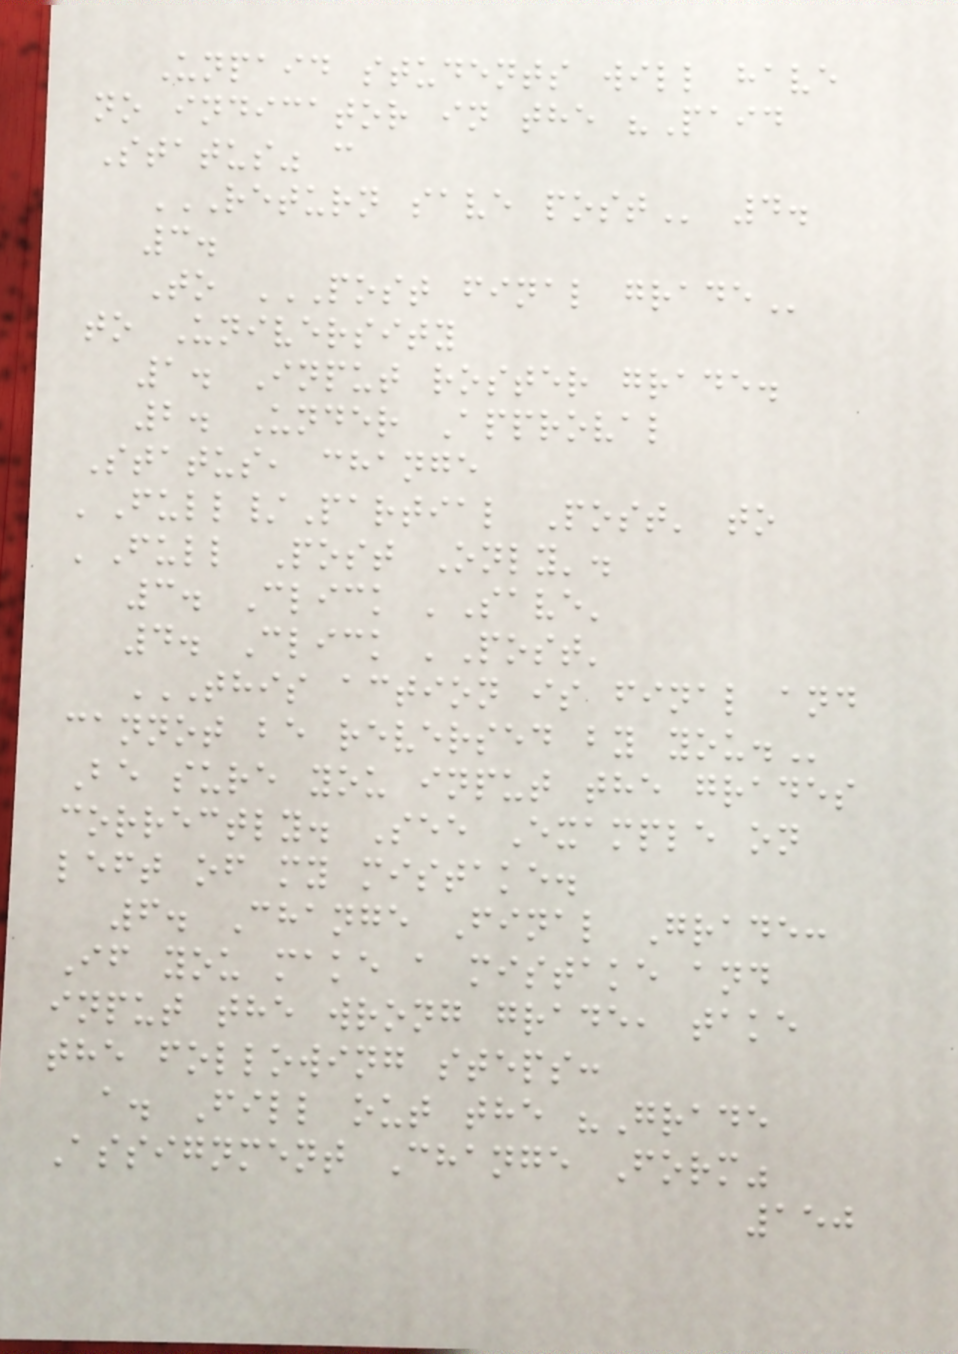Unpaid students will have
no indicator in the "Paid
Status" c
RETURN SAVE POST 4.
3.
To POST FINAL GRADE
to University
1. Input roster grade.
2. Under Approval
Status, change
'Full/Partial Post' to
'Full Post Only'.
3. Click 'Save'
4. Click 'Post'
THIS ACTION IS FINAL AND
CANNOT BE REVERSED BY YOU.
Be sure you input the grades
correctly. See Example on
left of my mistake.
6. Change Final Grade:
If you make a mistake and
input the wrong grade, take
the following steps:
a. Fill out the "Grade
Assignment Change Form"
150
